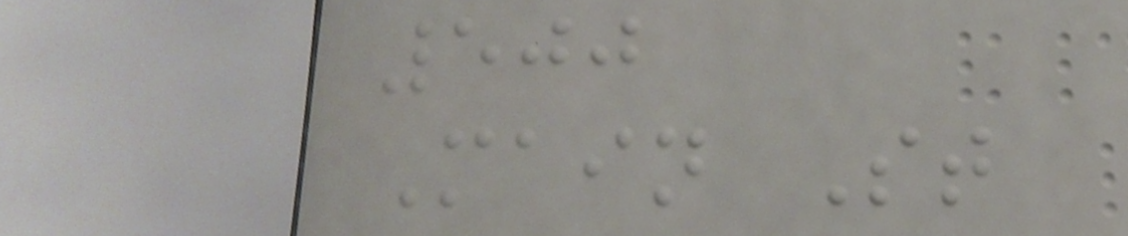500
Main St
